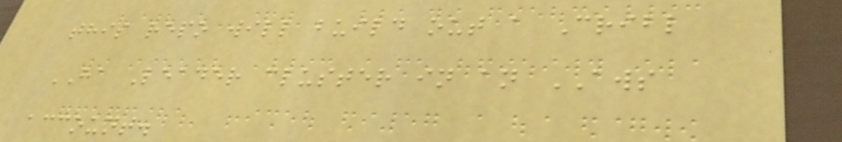this repo will build out a Cribl
HA Leader cluster in an AWS
account.
